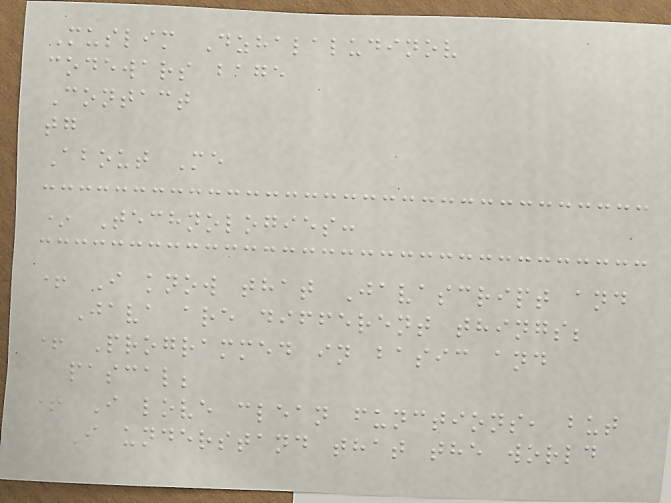Muslim Dzhalaludinov
codewars bage
Contact
tg
About Me
* Technologies:
+ I know that Javascript and
Java are different things;
+ Programmed in basic and
pascal;
+ I love clean functions, but
I understand that the world
